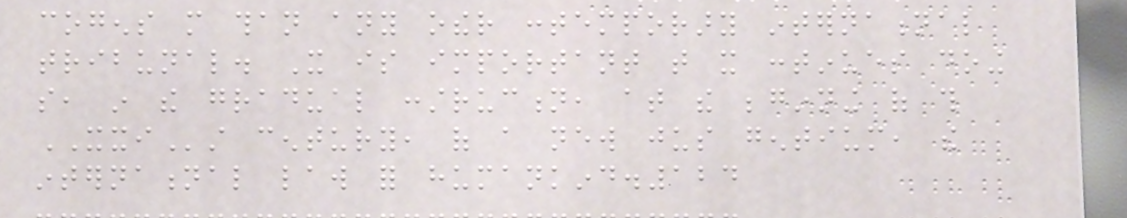cogens more than any other contemporary international
tribunal. It is important that it continues doing
so, in the gradual construction, at the beginning of this
XXIst century, of a new jus gentium, the
international law for humankind.124
